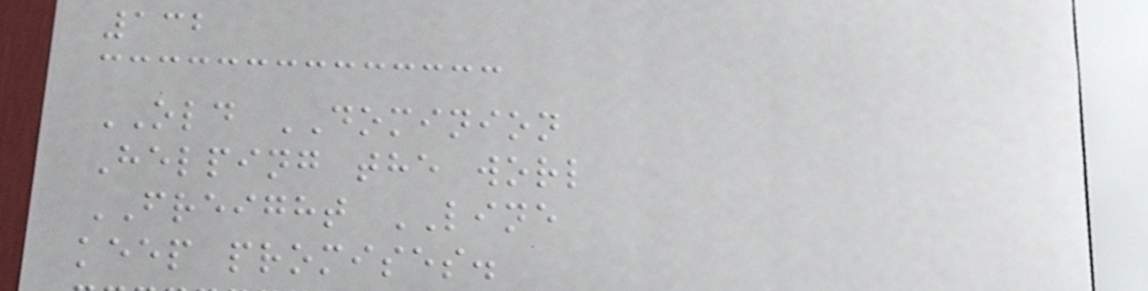132
OLD DOMINION
Helping the worl
FREIGHT LINE
keep promises.
